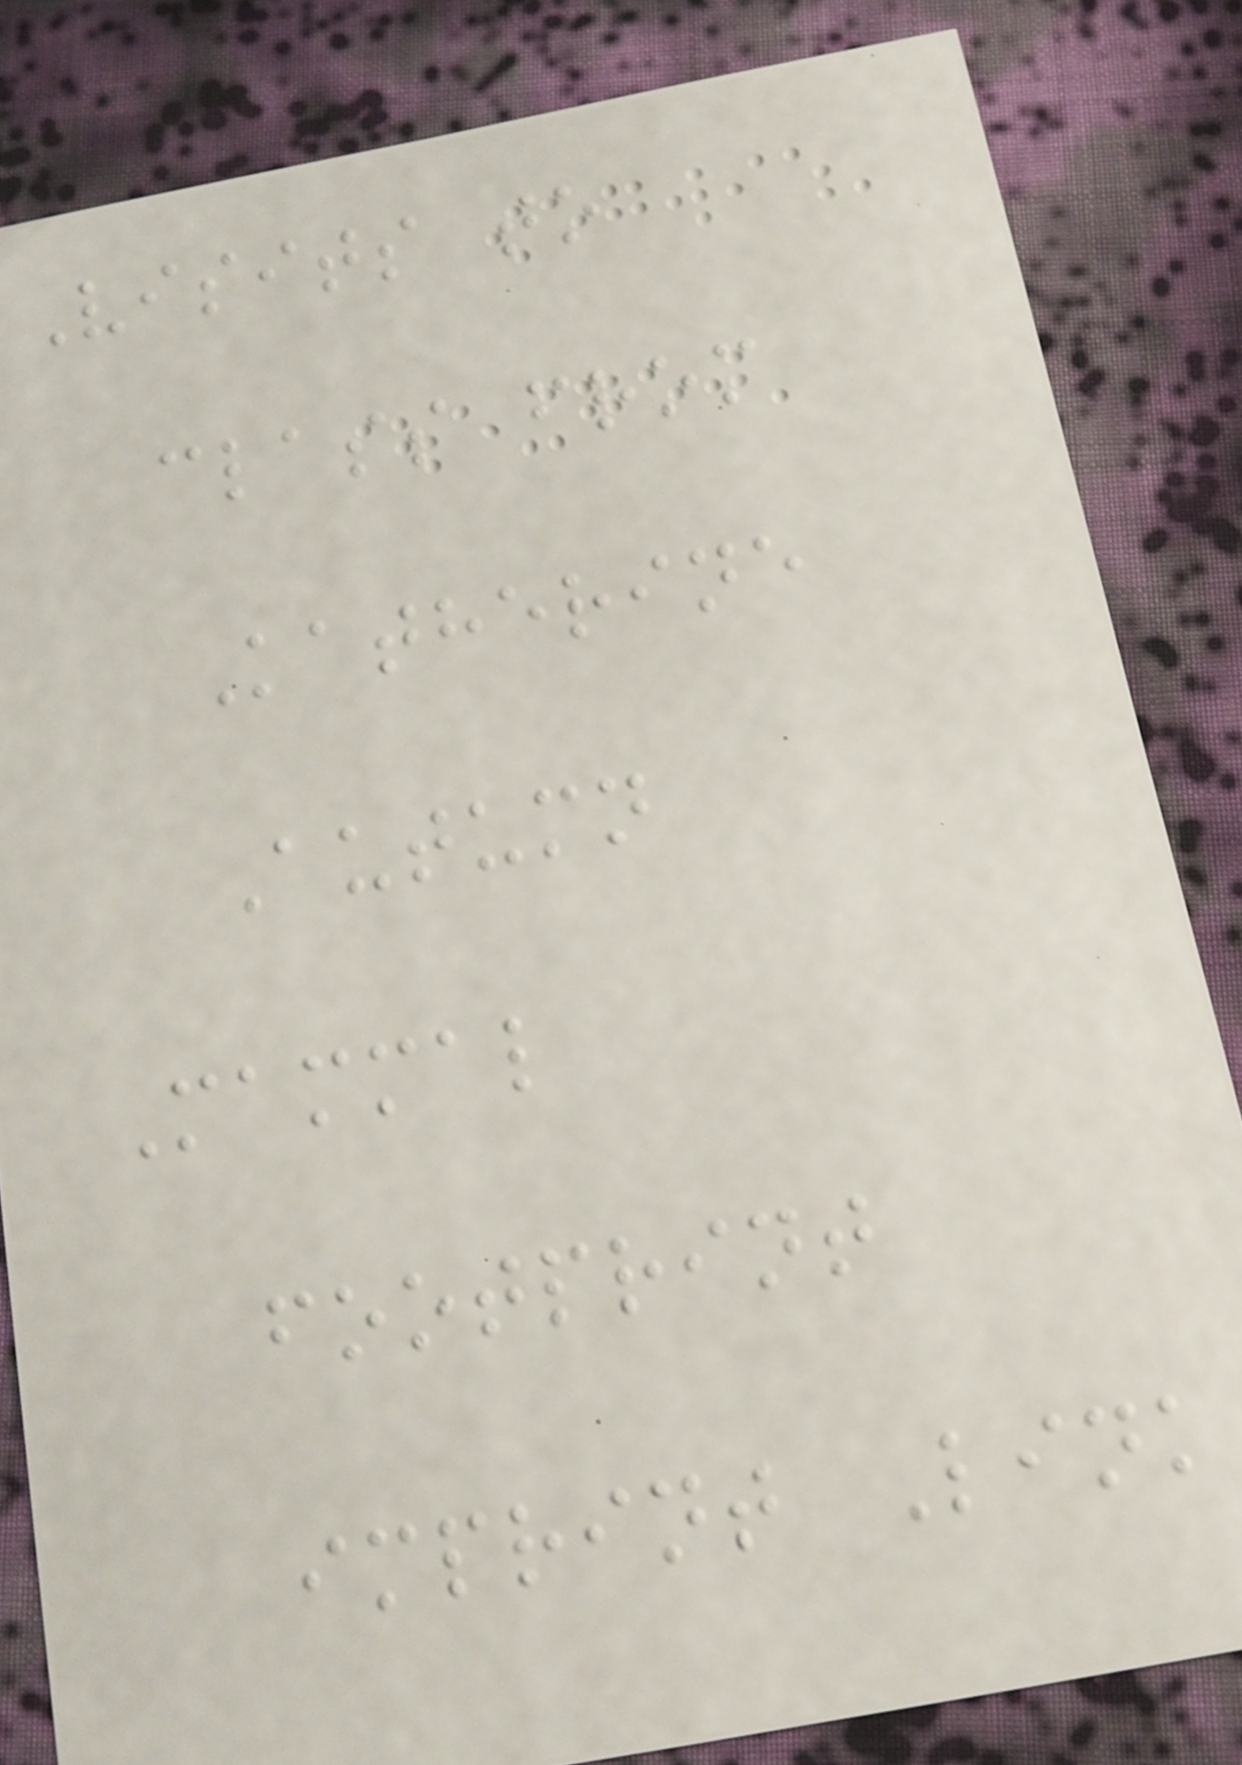Visits to
class from
Katherine
Autumn
Mammal
footprint
imprint Link
